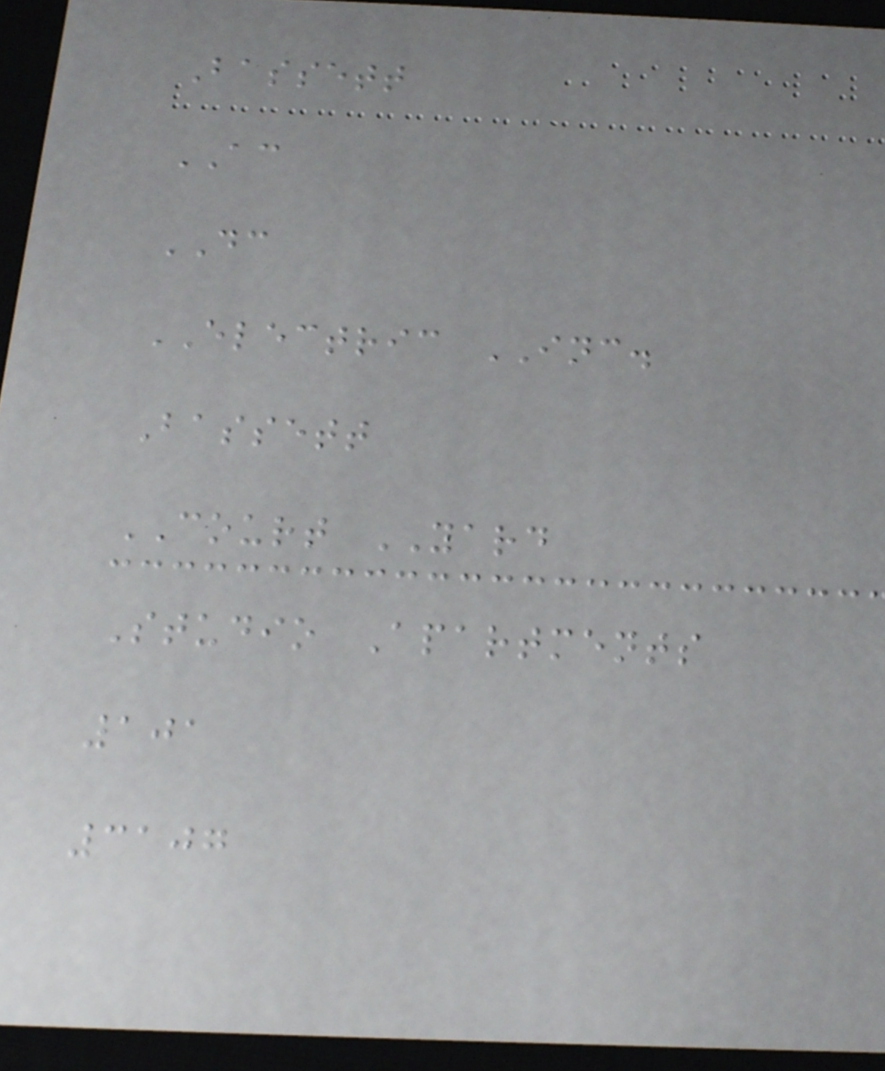Bassett
AC
DC
ELECTRIC INC.
Bassett
COURT YARD
Studio Apartments
101
3107
